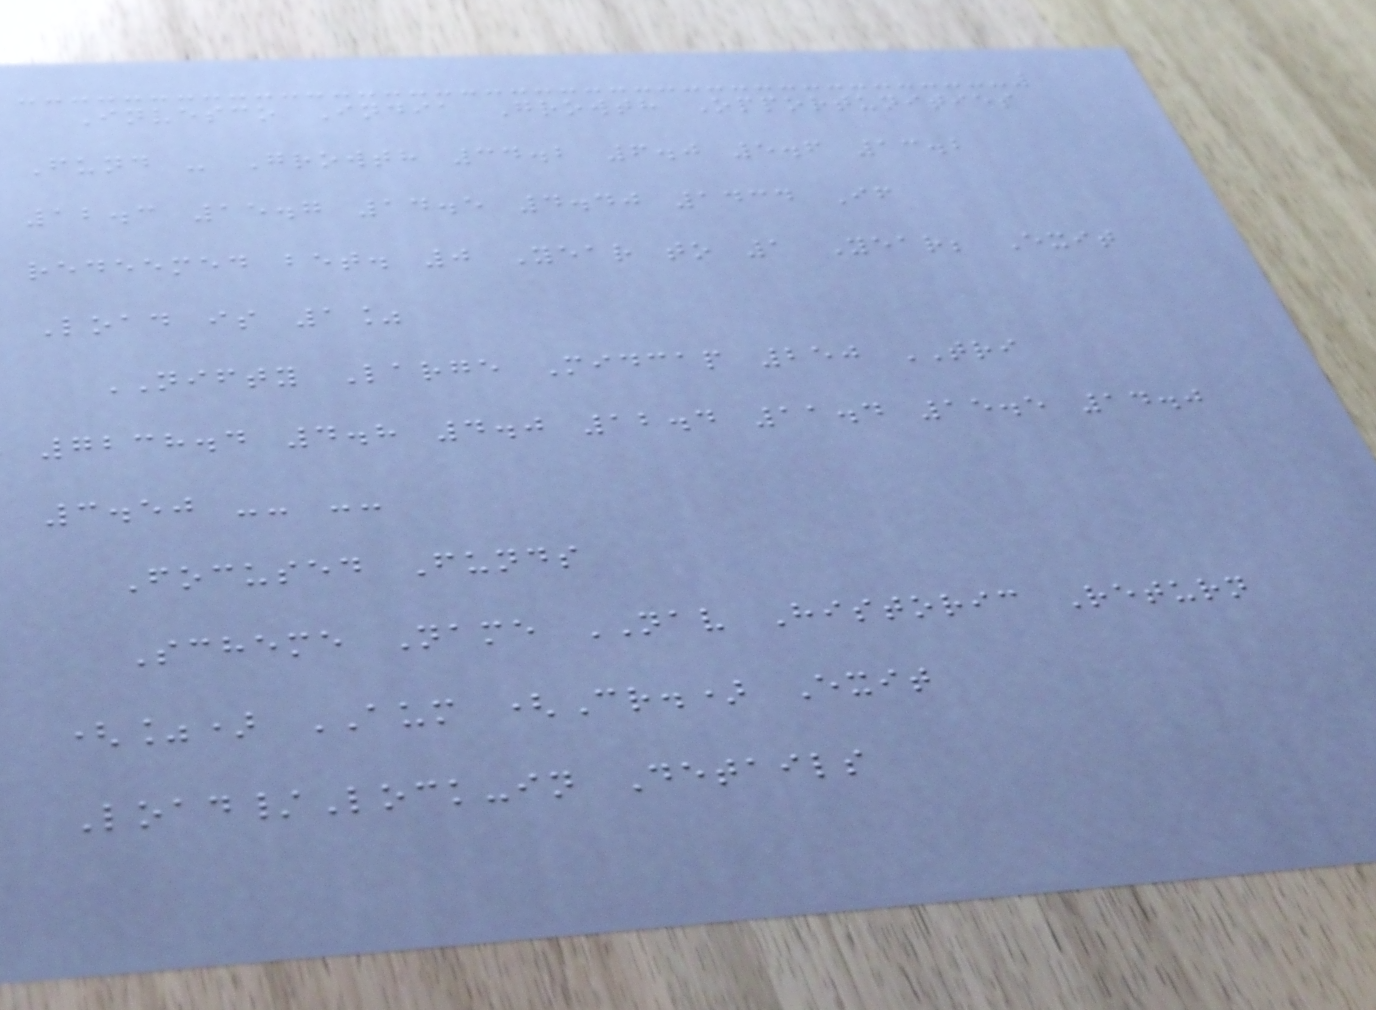Invesco India Growth Opportunities
Fund - Growth 34.2 6.0 5.6 13.2
12.3 15.7 14.5 4.40 1434 If
redeemed bet. 0 Year to 1 Year; Exit
Load is 1%
NIFTY Large Midcap 250 TRI
7238.4 4.8 4.0 12.4 11.4 15.5 14.0
3.50 -- --
Focused Funds
Scheme Name NAV Historic Return
(%) AUM (Cr.) Exit
Load/Lock-in Details
